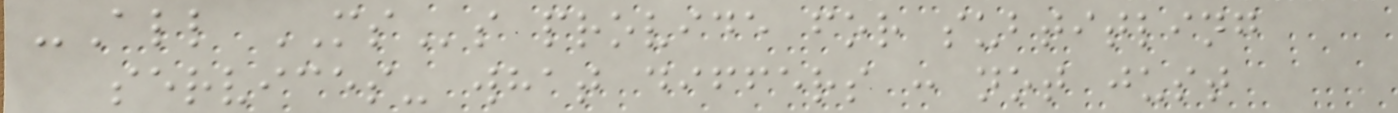-All MSs provide for subtitling
services- what differs : not just
